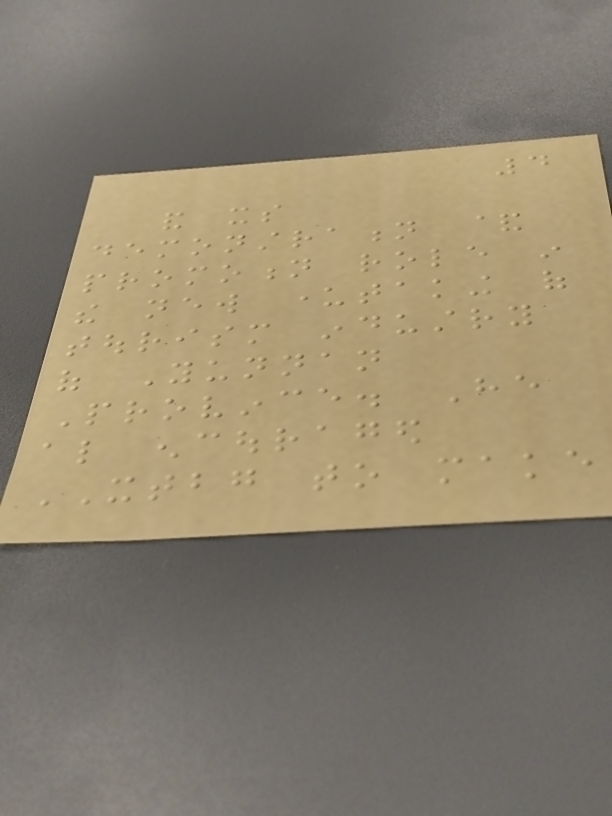4
and its
demonstration &
promotion role in
the new undertaking of
tourism industry
of Yunnan
Province. He
also encouraged
XTBG to make
